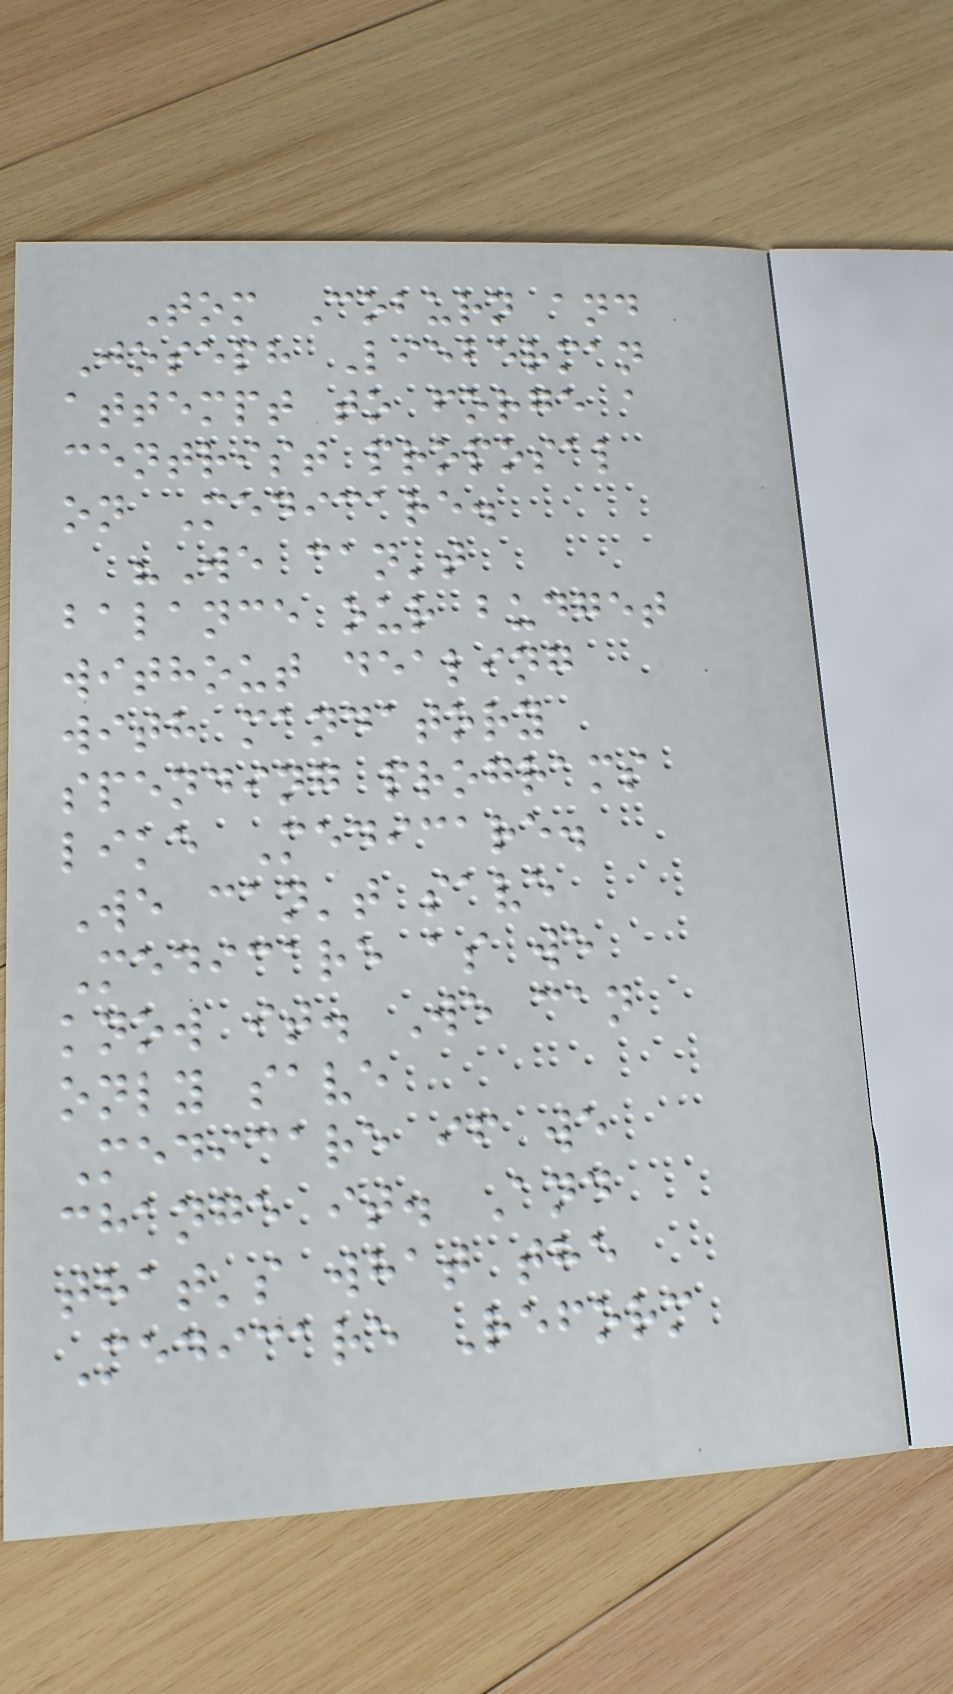Tom Coburn and
Joseph Lieberman
attempt to forge a
centrist proposal
on Medicare.
"We can't
balance our budget
without dealing
with mandatory
spending programs
like Medicare.
We can't save
Medicare as we
know it. We can
only save
Medicare if we
change it. And
that's what the
Medicare Reform
